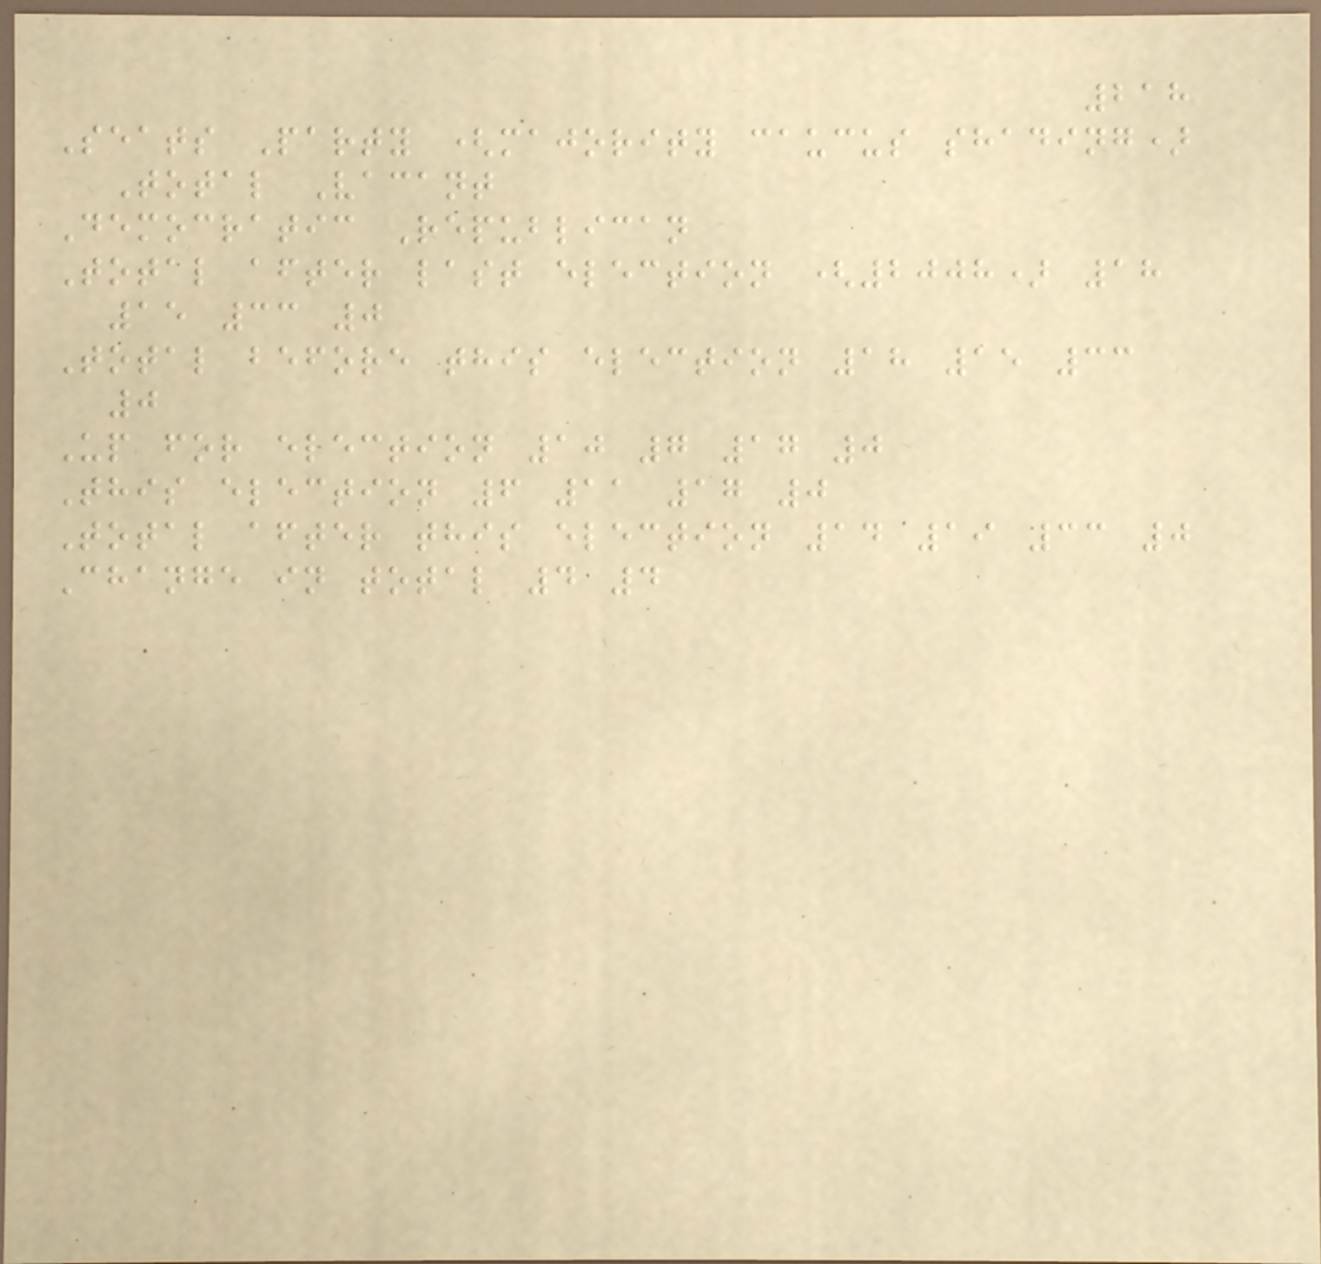218
Seats Party (majority caucus shading)
Total Vacant
Democratic Republican
Total after last election (2008) 18
15 33 0
Total before this election 18 15 33
0
Up for election 10 7 17 0
This election 6 11 17 0
Total after this election 14 19 33 0
Change in total 4 4
